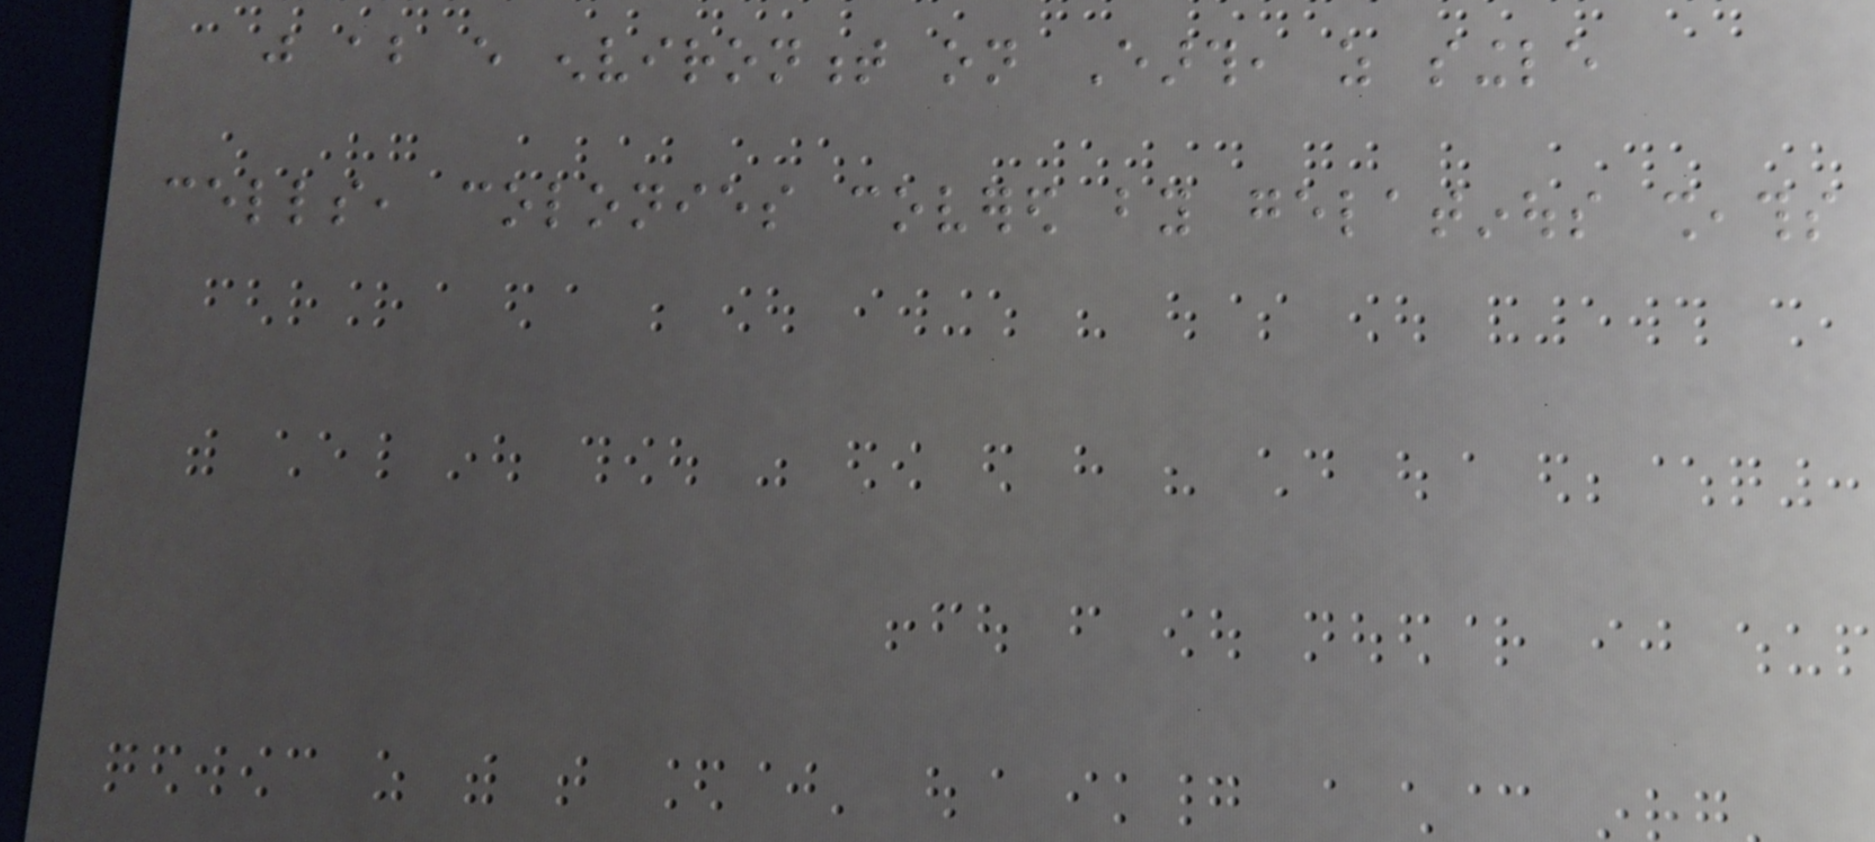just about every environment on Earth, as single
cells, colonies covered by gelatinous sheaths
